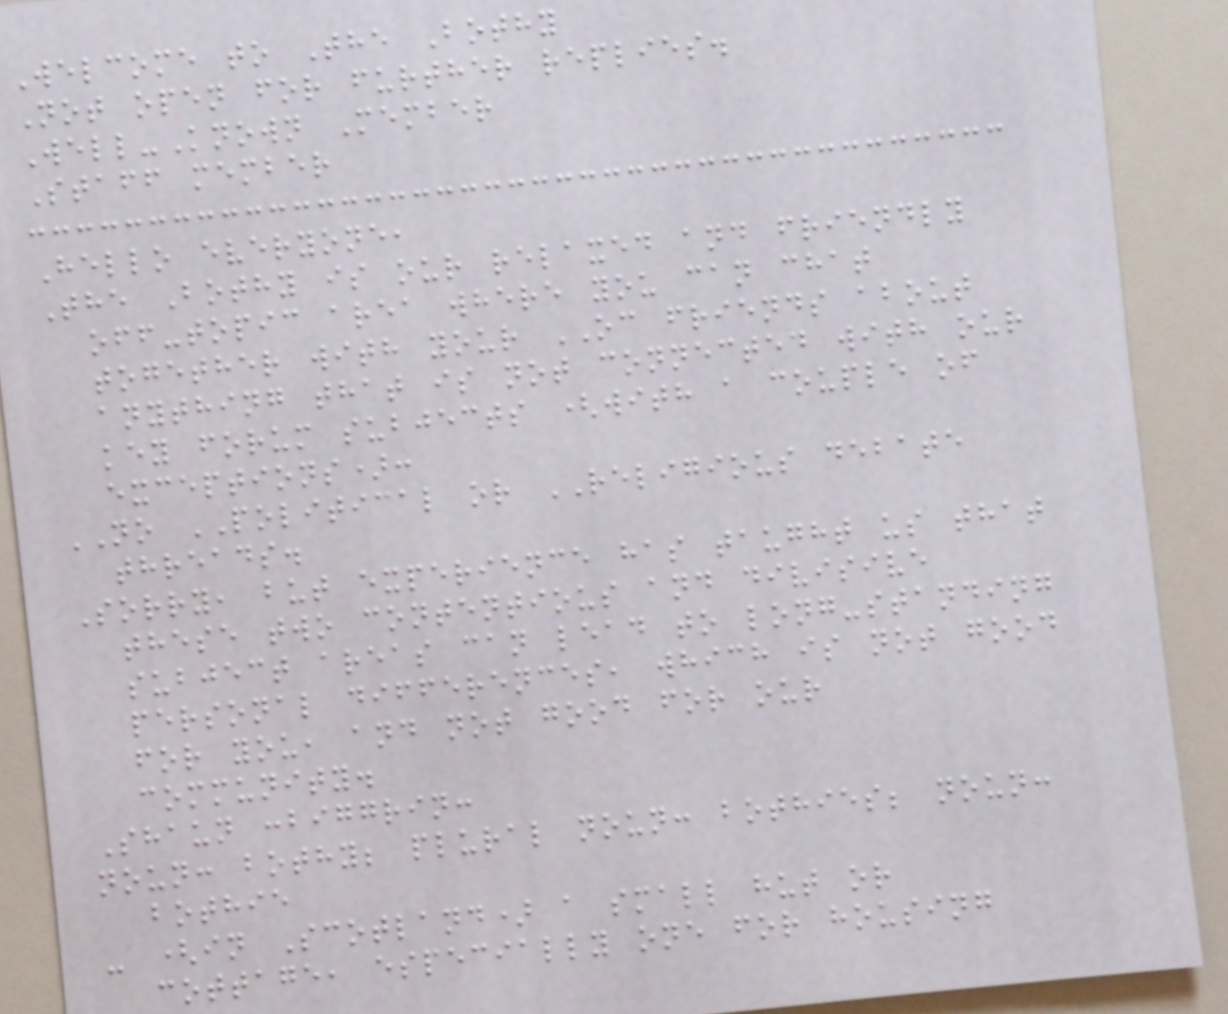Welcome to The Bothy
Not open for further replies.
Well-Known Member
Staff member
Hello everyone,
The Bothy is our relaxed and friendly
off-topic area where you can chat
together with your OC friends about
anything that is not connected with our
key forum subjects (with a couple of
exceptions):
NO POLITICAL or RELIGIOUS debate
threads.
Sorry, but experience has taught us that
these two contentious and divisive
subject areas can lead to long-standing
personal differences, which is not good
for you, and not good for our
community.
Shaun :biggrin:
noun: bothy; plural noun: bothies; noun:
bothie
- (in Scotland) a small hut or
cottage, especially one for housing
